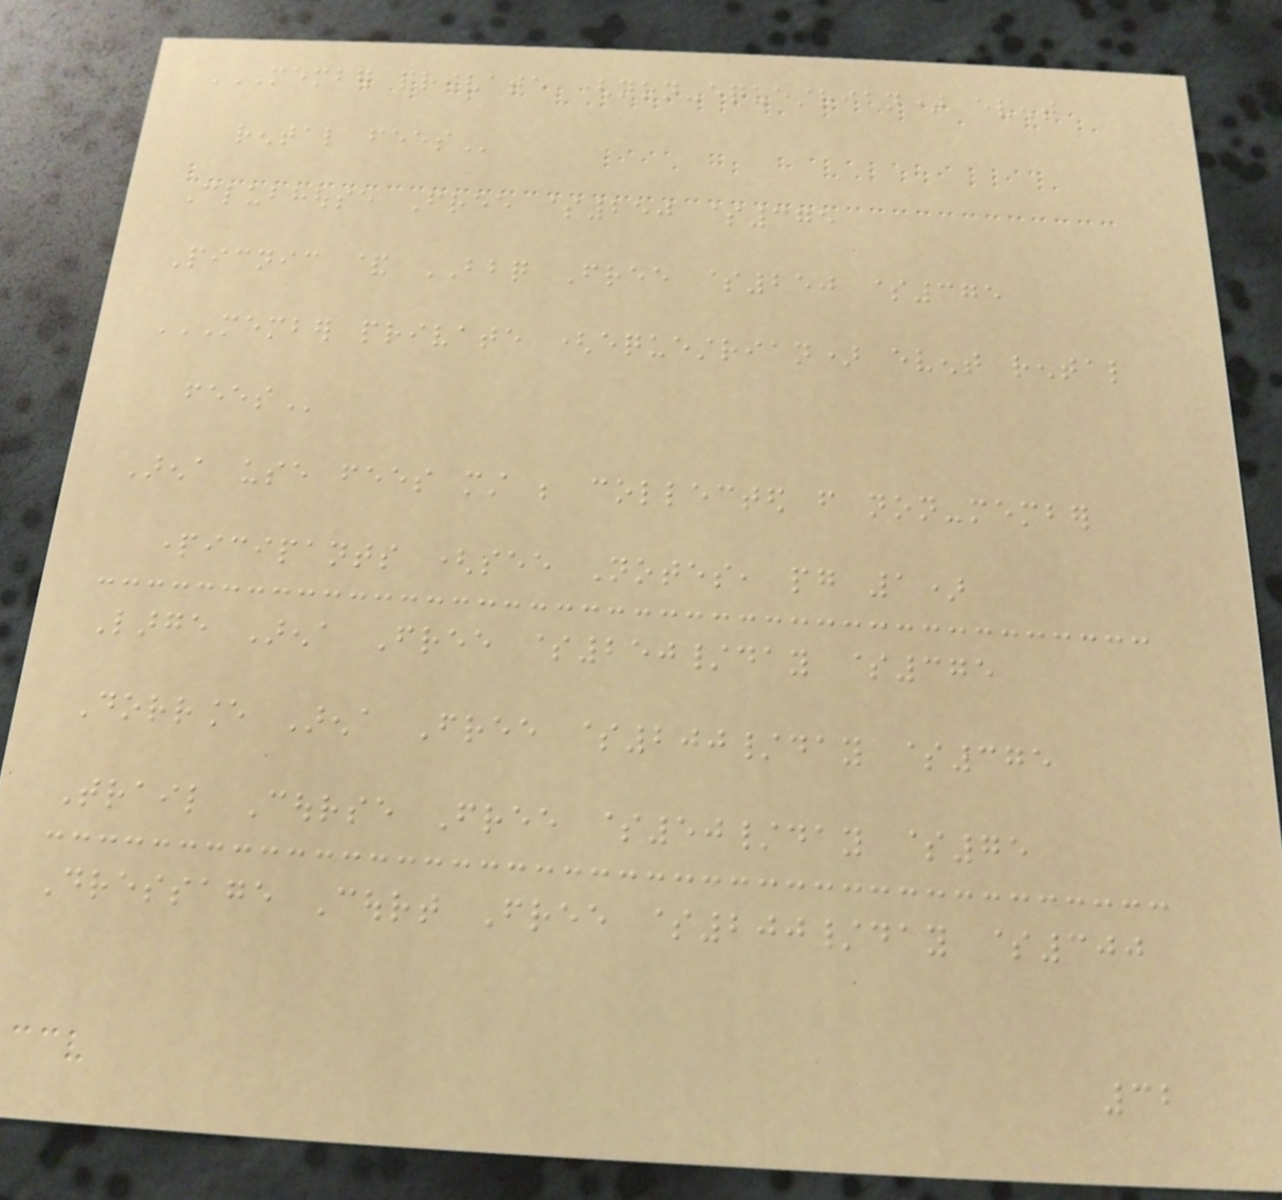MEMBER PRIVATE (NON-EQUESTRIAN) EVENT
RENTAL FEES
Clubhouse Free $250 $375
Picnic & BBQ Free $250 $375
MEMBER PRIVATE (EQUESTRIAN) EVENT RENTAL
FEES
Arena use fees must be collected from non-member
participants (see Notes, pg 1)
Large Arena Free $250/day $375
Dorrance Arena Free $200/day $375
Trail Course Free $50/day $75
Dressage Court Free $200/day $300
32
